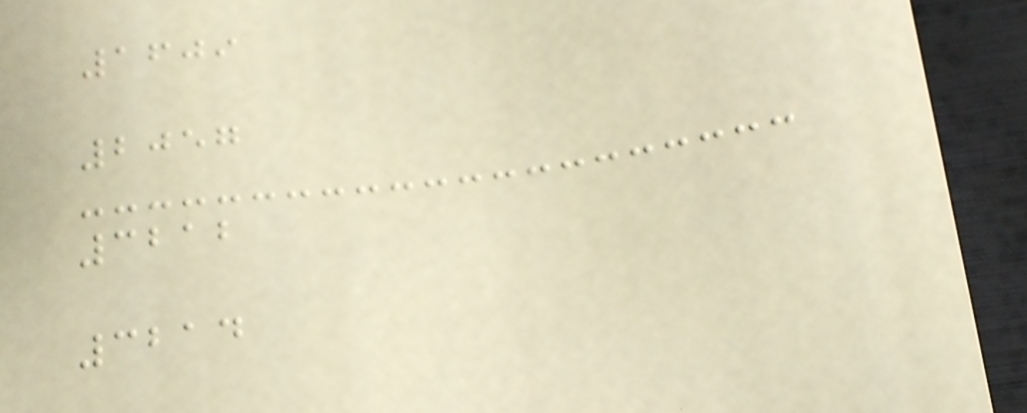1609
2057
3212
3214
